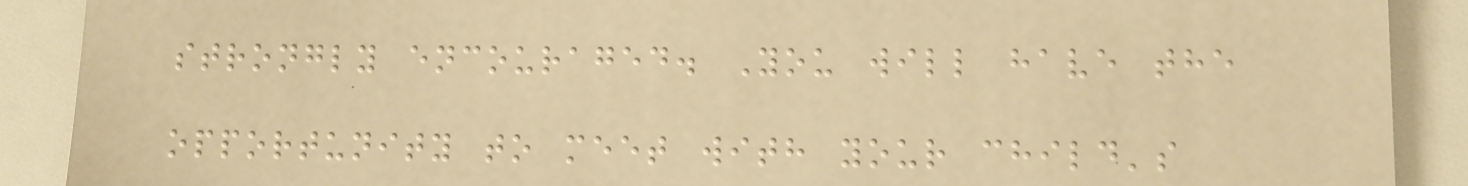strongly encouraged. You will have the
opportunity to meet with your child's
